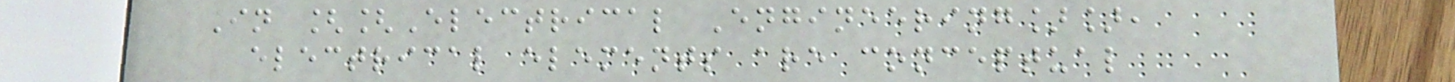In [[Electrical Engineering]],
electrical elements are conceptual
